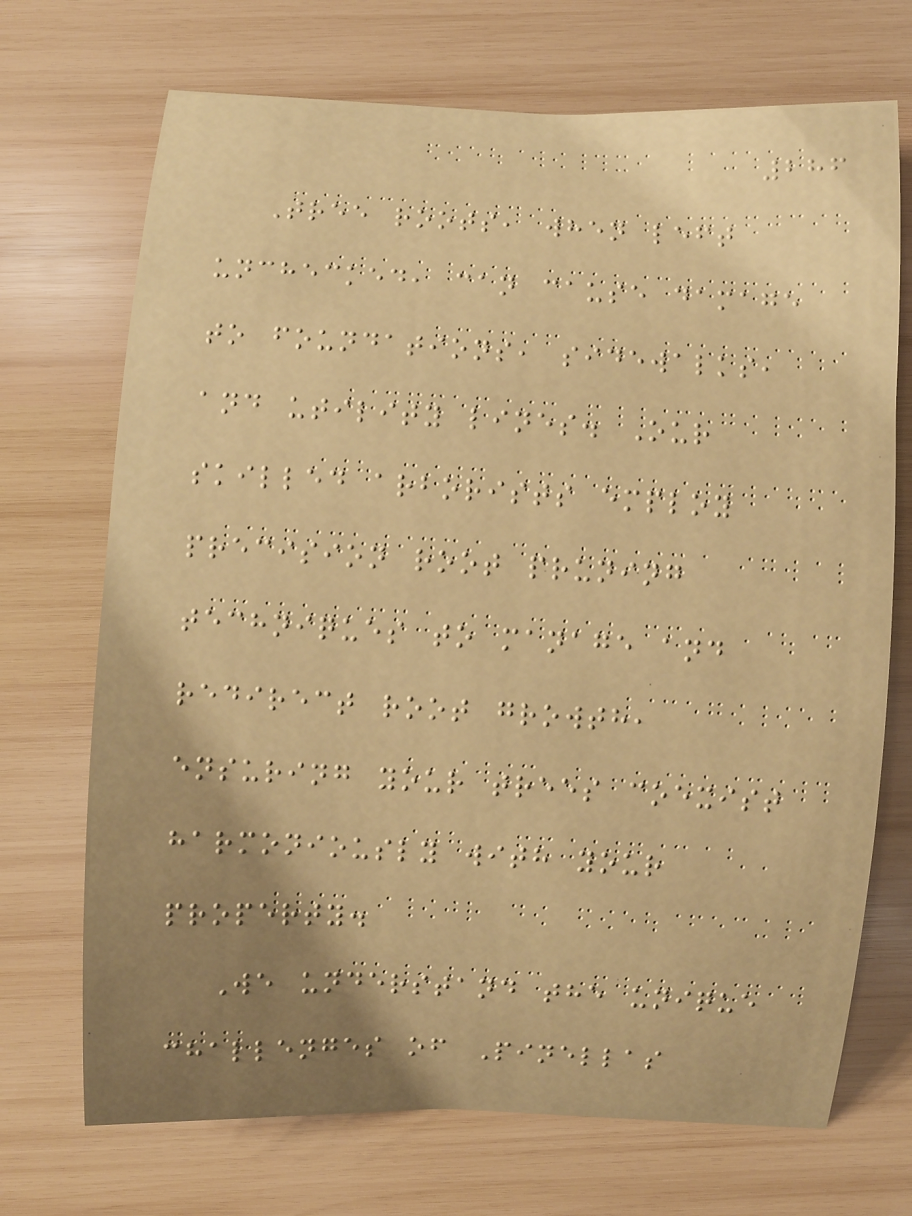286
Tree roots, when left
unchecked, can cause damage
to foundations, sidewalks,
and utility lines. Our
skilled arborists employ
precision root pruning
techniques to manage and
redirect root growth,
ensuring your trees coexist
harmoniously with your
property.
We understand the unique
challenges of Pinellas
